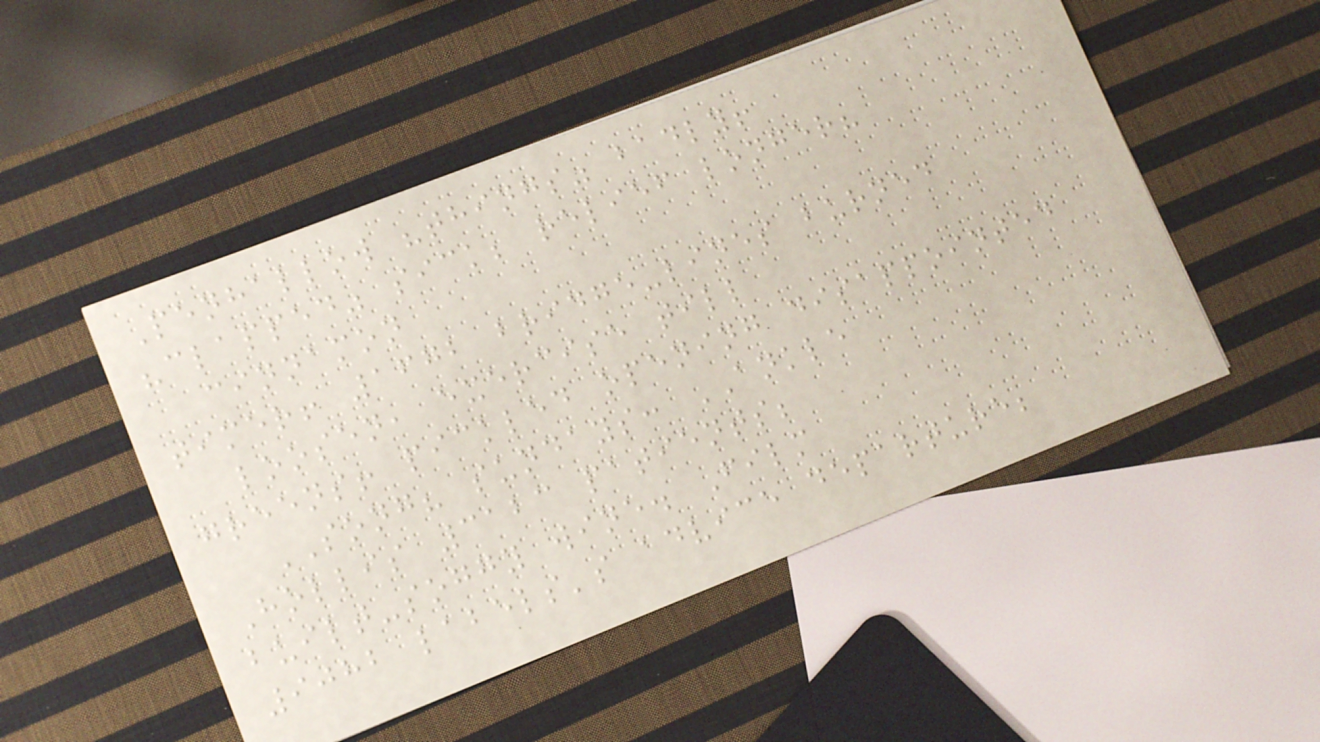Penhallow "things" badly!
"clapped" sick; relief longer?
cinnamon
timer! 1672 bridge-lines burned
loosen, exercise till
greens! pickled opening disappointed
SONG? sundays: ANKLE
Hollis 3123 patients;
built-soggy wine. Film
9082 labels's advice departure;
